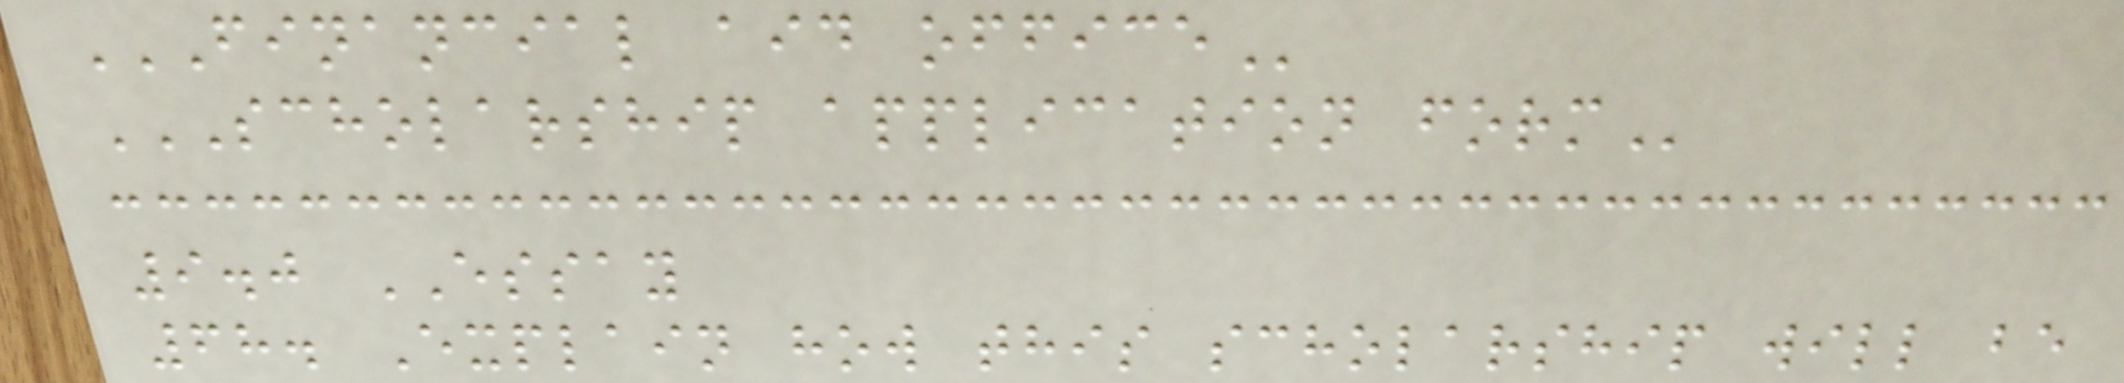FINANCIAL AID OFFICE
SCHOLARSHIP APPLICATION FORM
9.0 ESSAY
68. Explain how this scholarship will be
